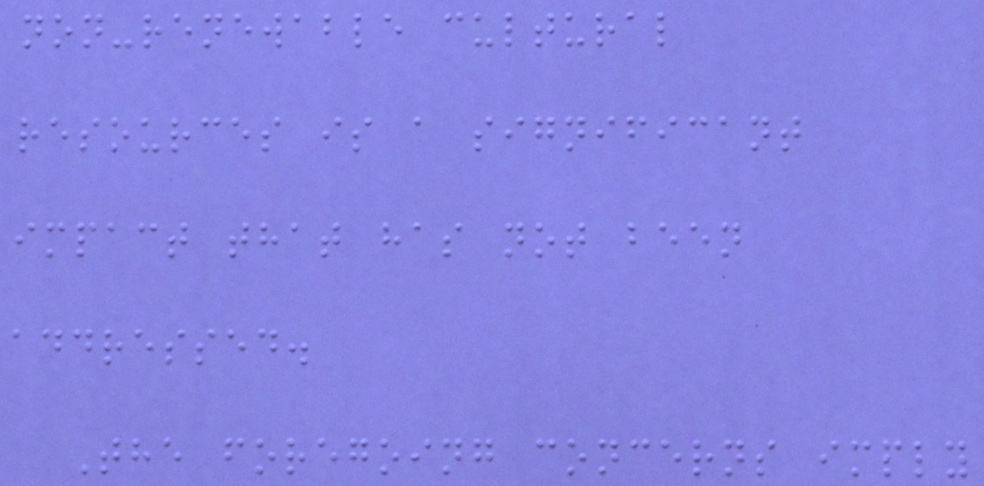non-renewable cultural
resources is a significant
impact that has not been
addressed.
The foregoing concerns imply
